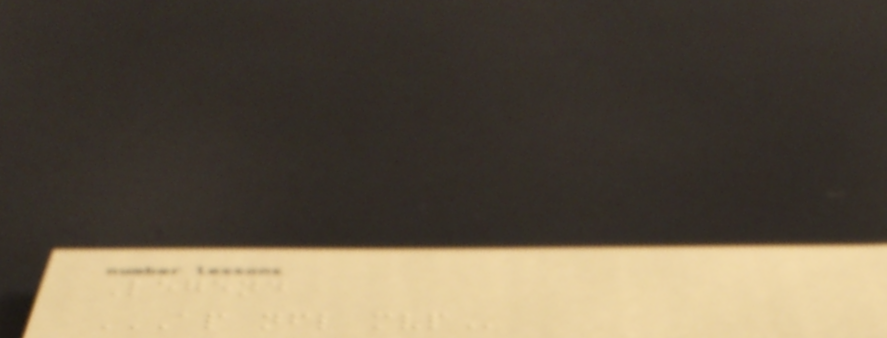Legend
AP NFL MVP
